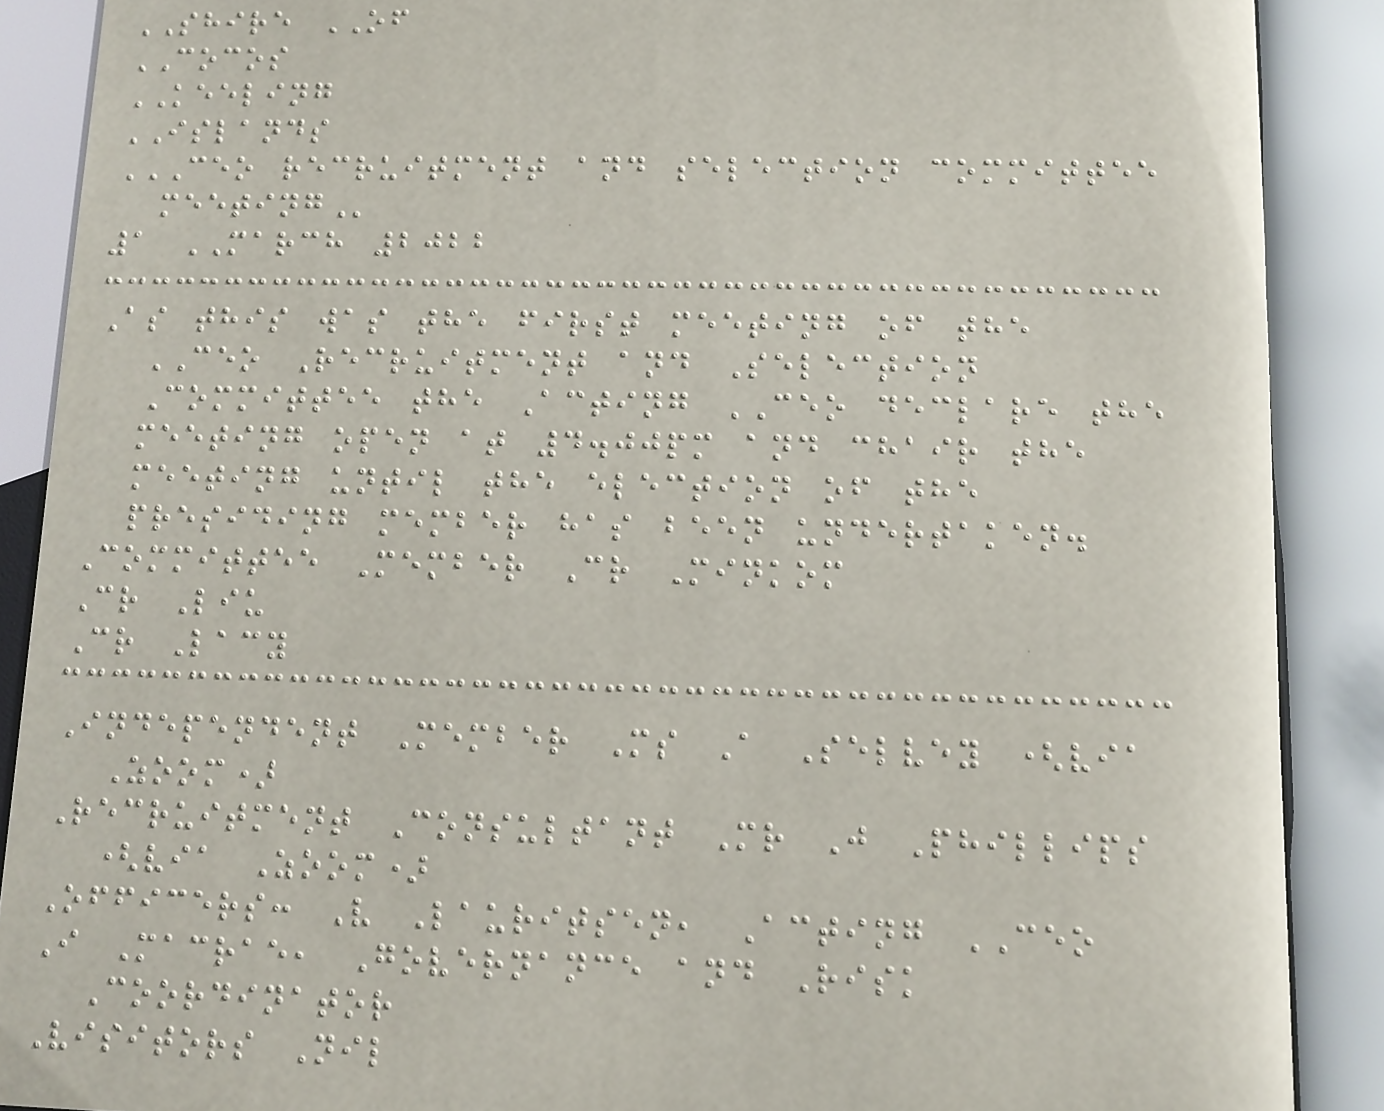SHIRE OF
COCOS
KEELING
ISLANDS
CEO RECRUITMENT AND SELECTION COMMITTEE
MEETING
1 MARCH 2022
As this was the first meeting of the
CEO Recruitment and Selection
Committee the Acting CEO declare the
meeting open at 4.00pm and chair the
meeting until the election of the
presiding member has been undertaken.
Committee Member Cr Minkom
Cr Liu
Cr Lacy
Independent Member Ms A Selvey (via
Zoom)
Recruitment Consultant Mr J Phillips
(via Zoom)
Officers: V Lauritsen, Acting CEO
I Macrae, Governance and Risk
Coordinator
Visitors Nil
